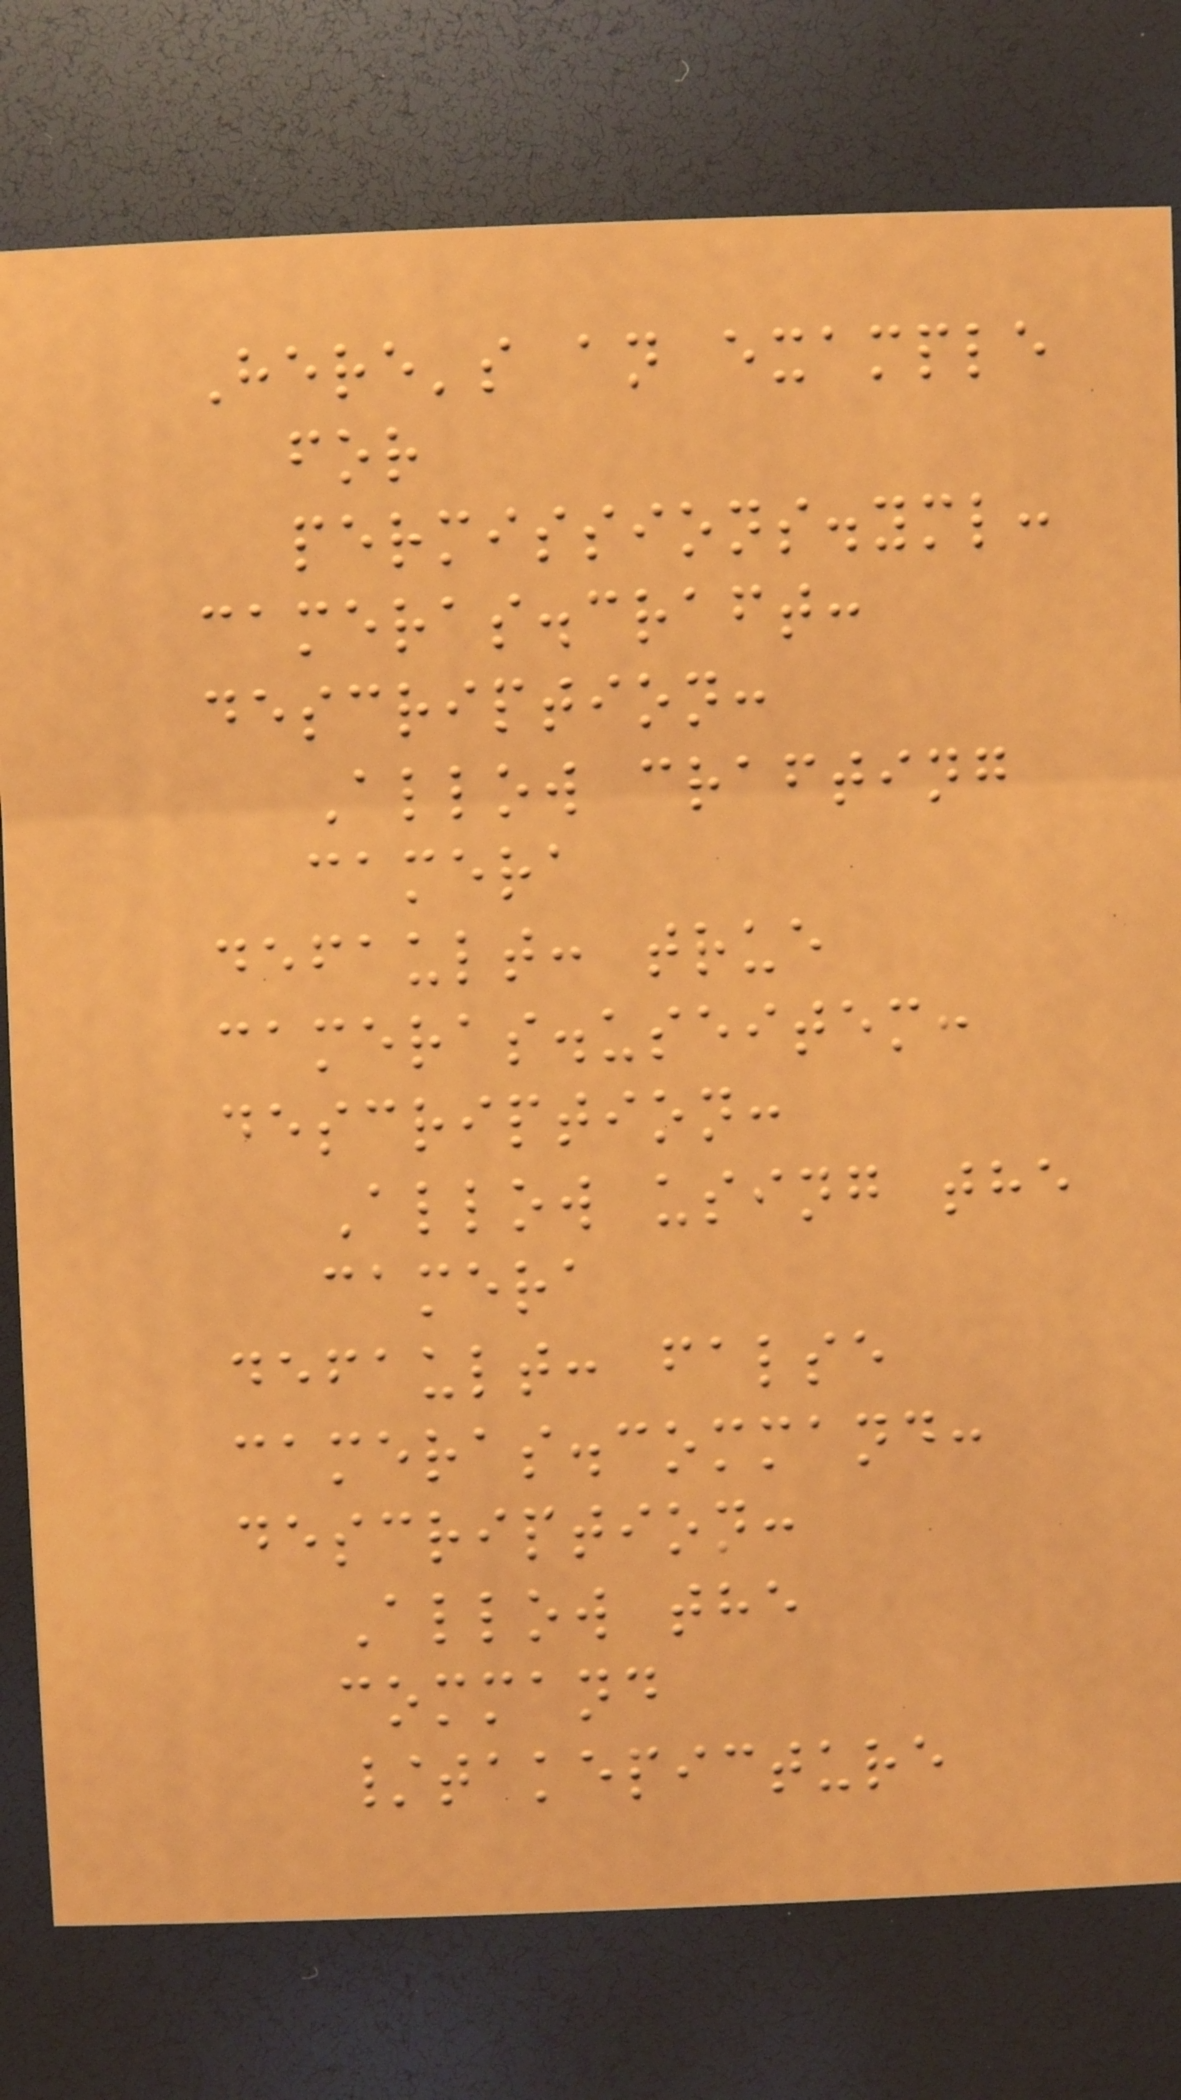Here's an example
for
permissions.yml:
cameras.craft:
description:
Allow crafting
camera
default: true
cameras.useitem:
description:
Allow using the
camera
default: false
cameras.command:
description:
Allow the
command
/takepicture
